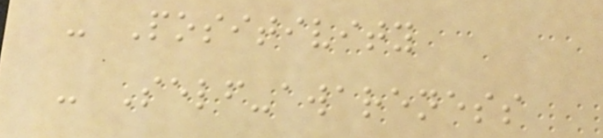- Positivity
- Self-awareness
